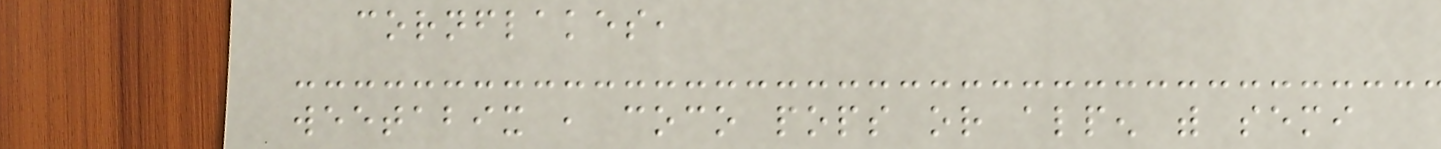cornflakes,
weetabix , coco pops or alpen with semi
